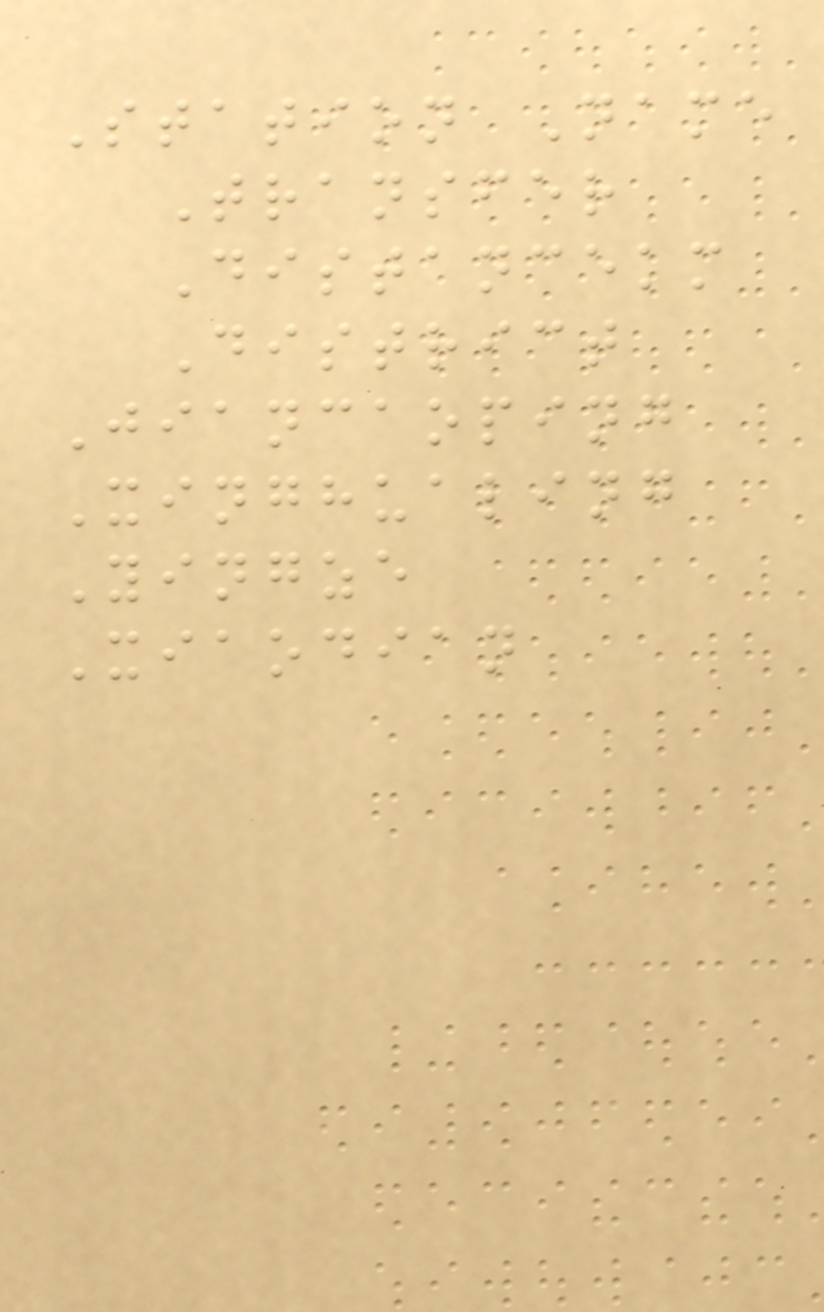Station Name
Transfer
Distancekm
District
Jiancaoping
Xinghualing
Yingze
Xiaodian
